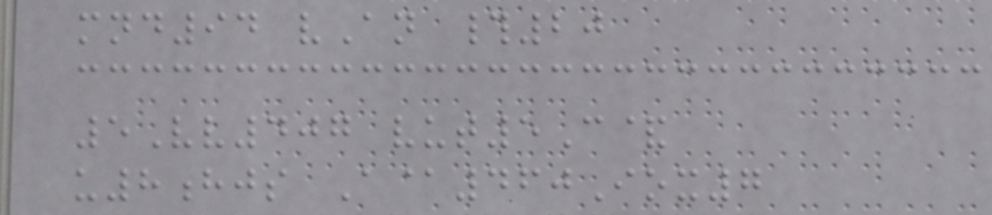mnd94 vAn #20
5Vv407 vut5C&
u8hjs A@460Iox7
